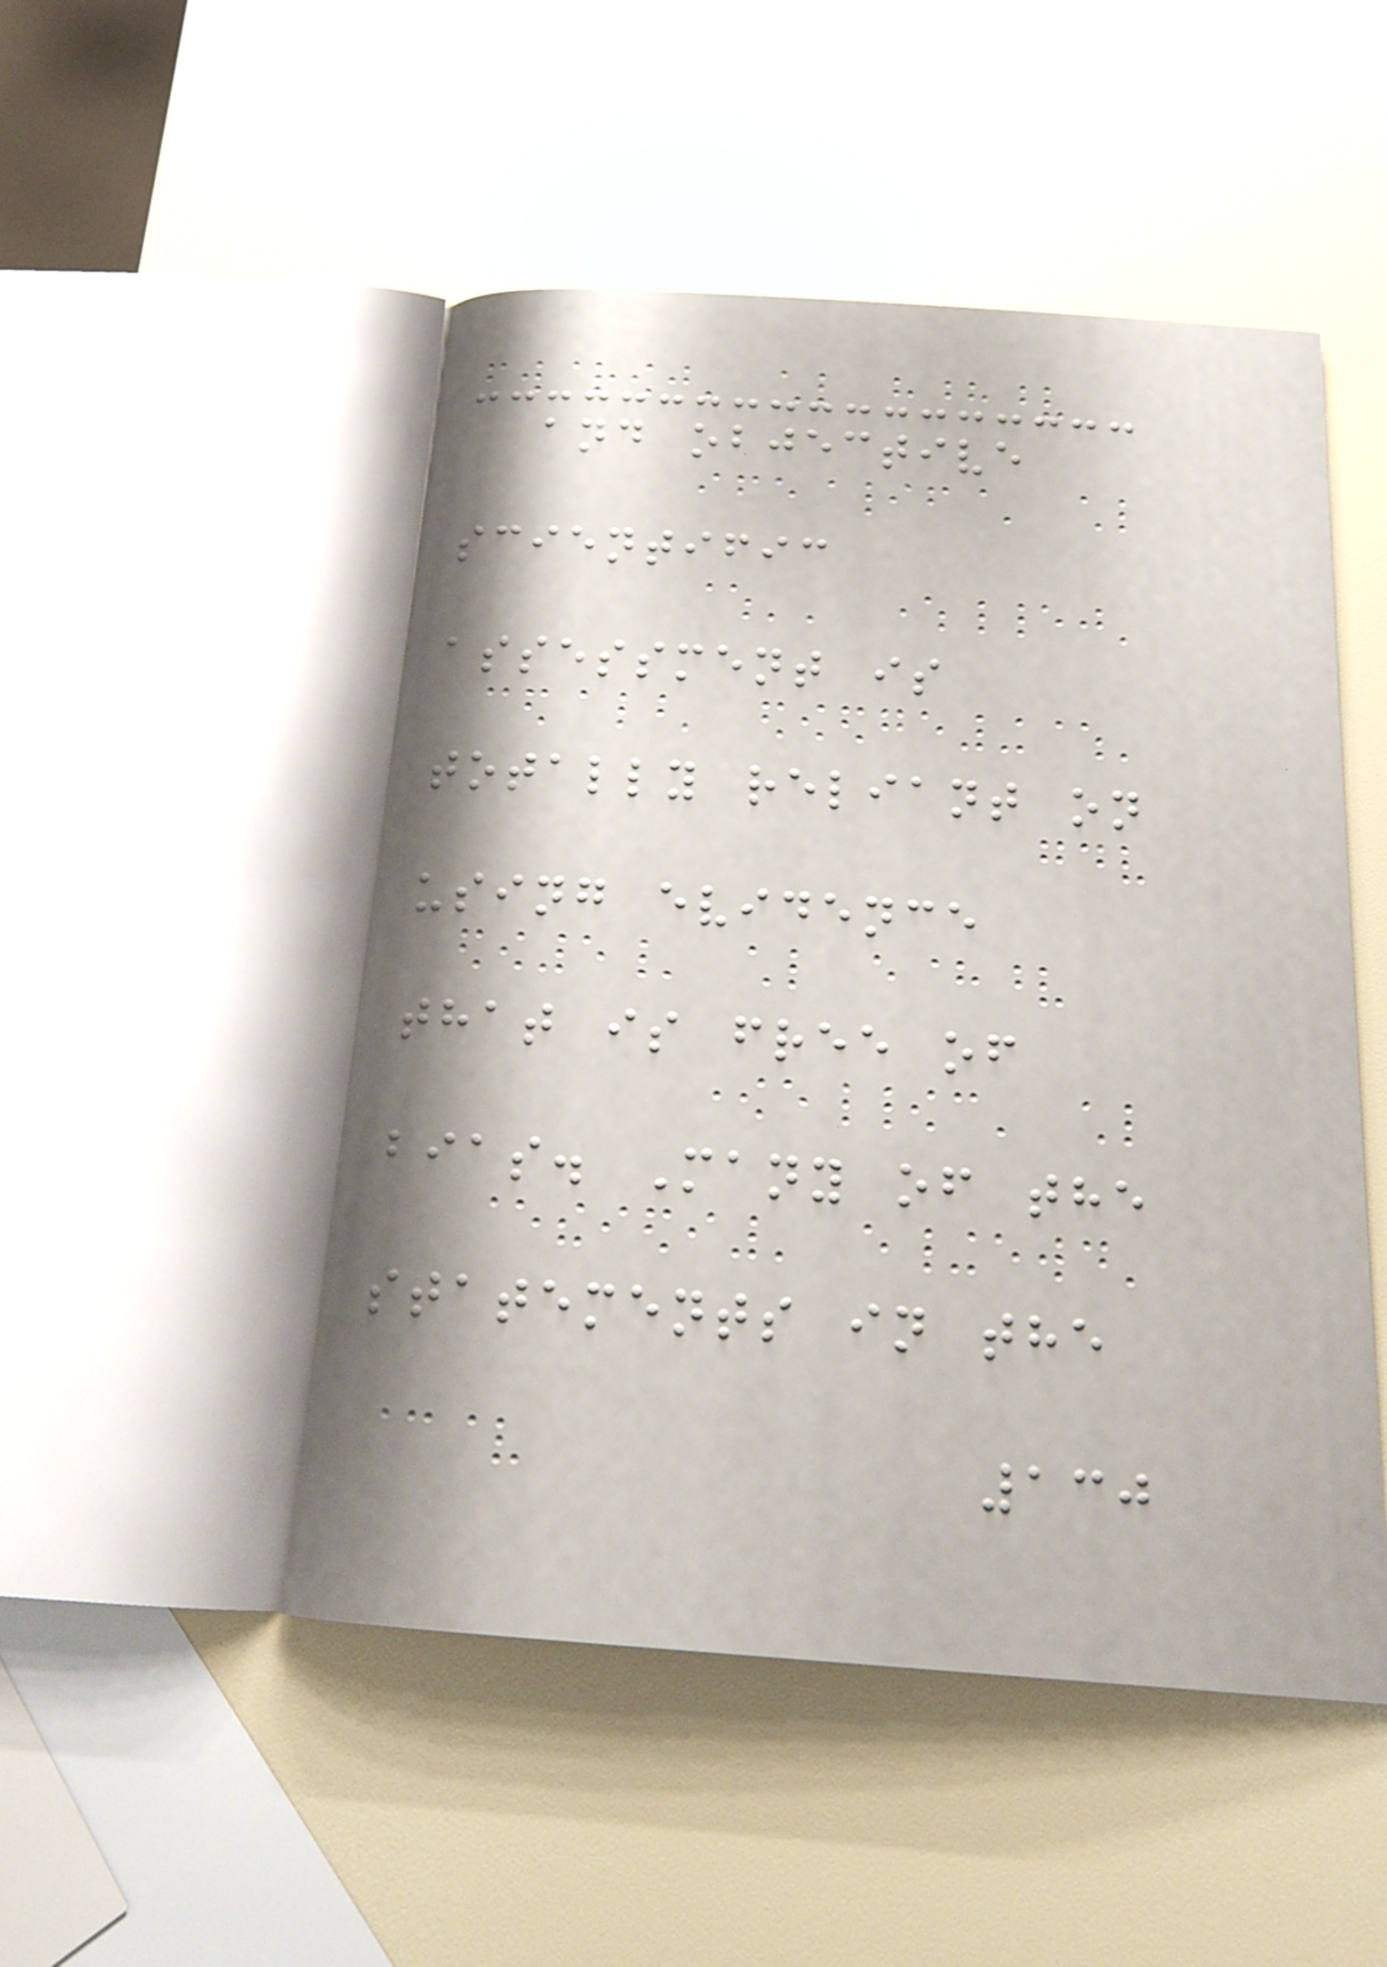and objective
scientific
assessment is
totally reliant on
using evidence
that is free of
bias. Many of the
statements in the
130
